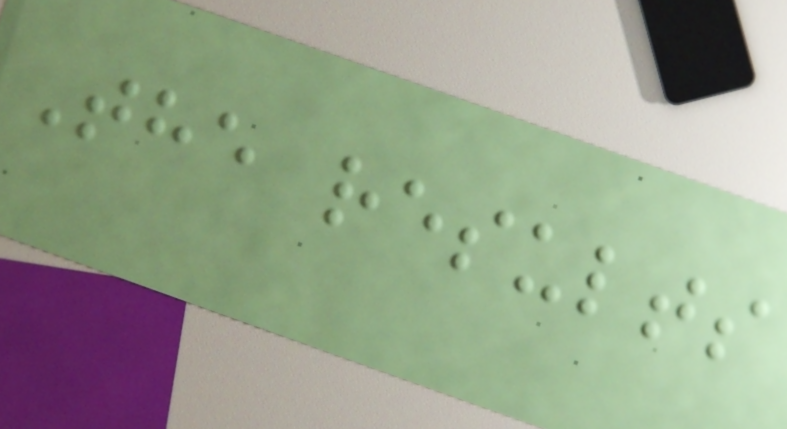The results
